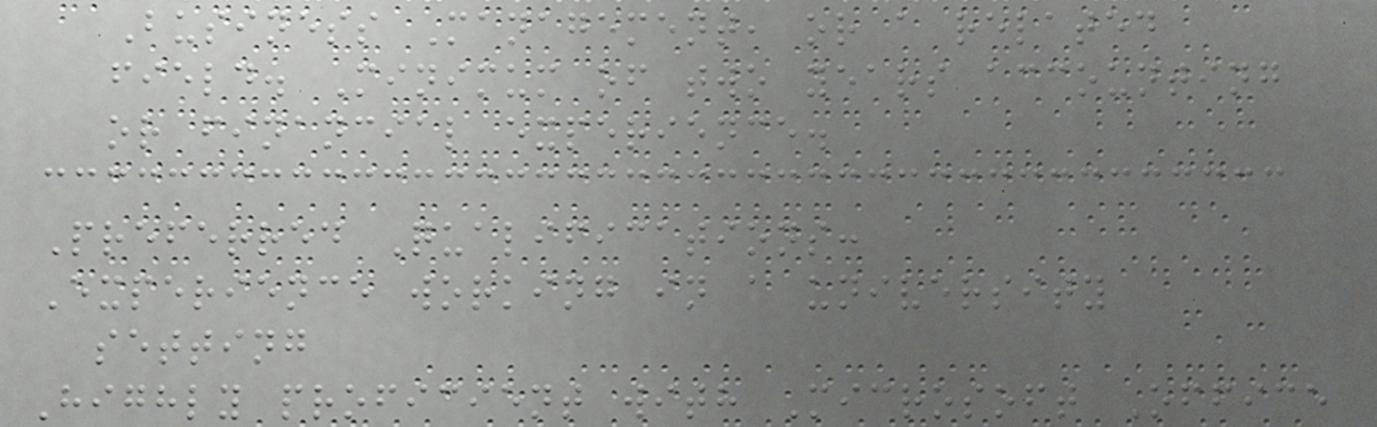Business Management, or a related
field. Minimum of two years accounting
or financial experience.
Preferred Qualifications:
Experience working in a university
setting
Highly proficient with Microsoft Office
